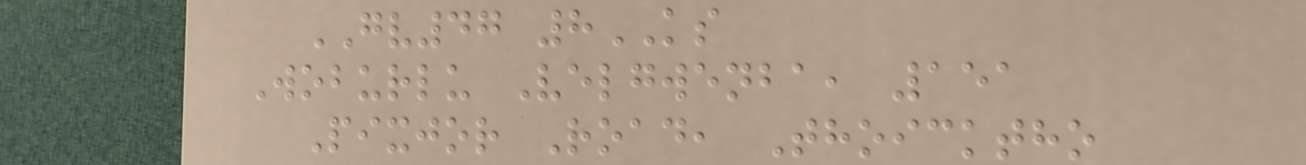GV47 8KS
Woburlu Velgwenba, 151
Pixjor Road, Thoicktho
